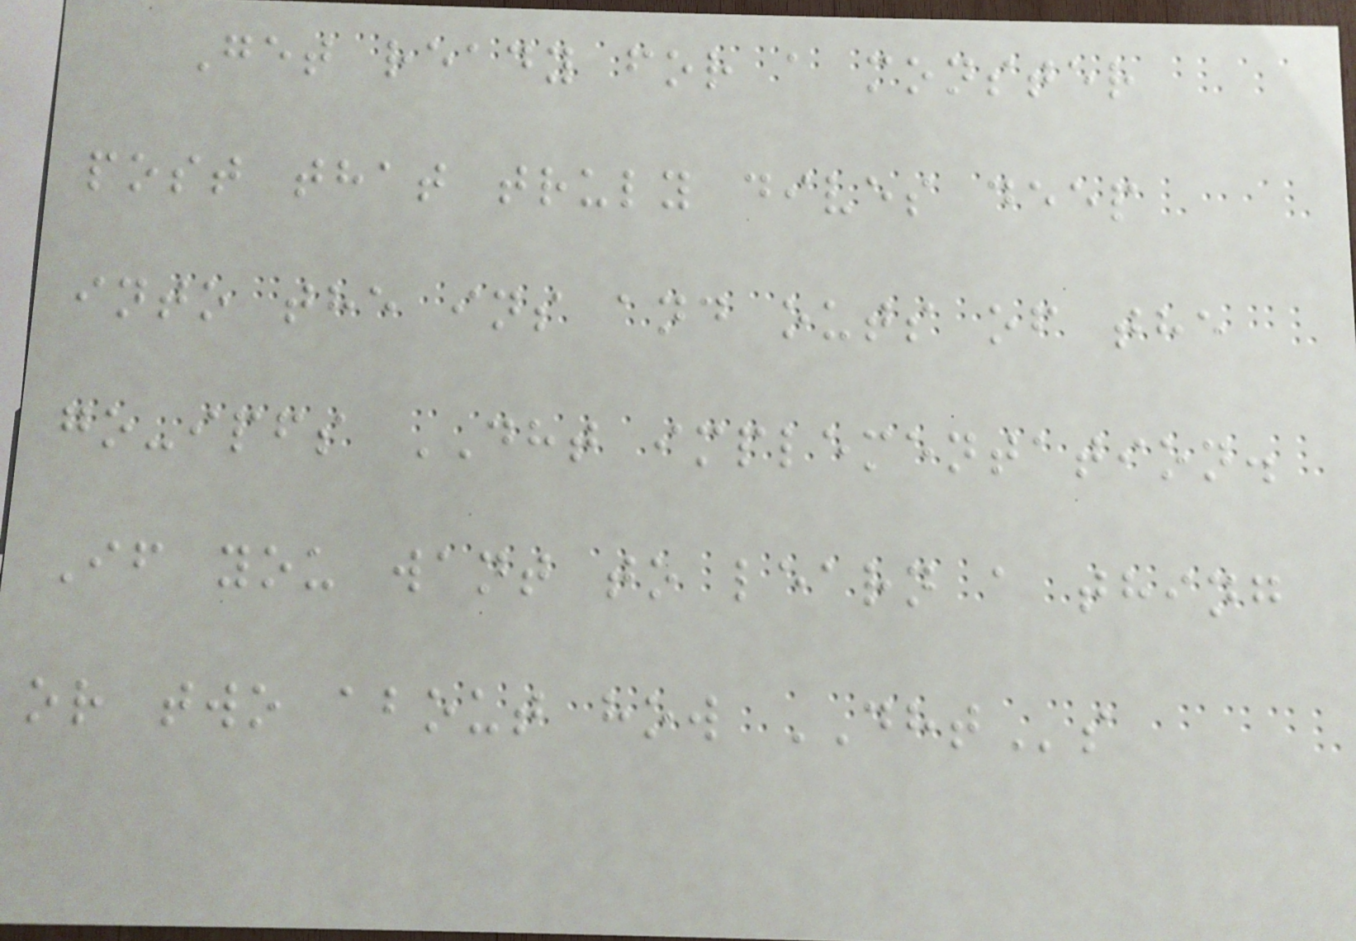Get ready for a monster
post that truly dives deep
into the ins and outs of the
go-ipfs DHT implementation.
If you want to learn a thing
or two about how DHTs
